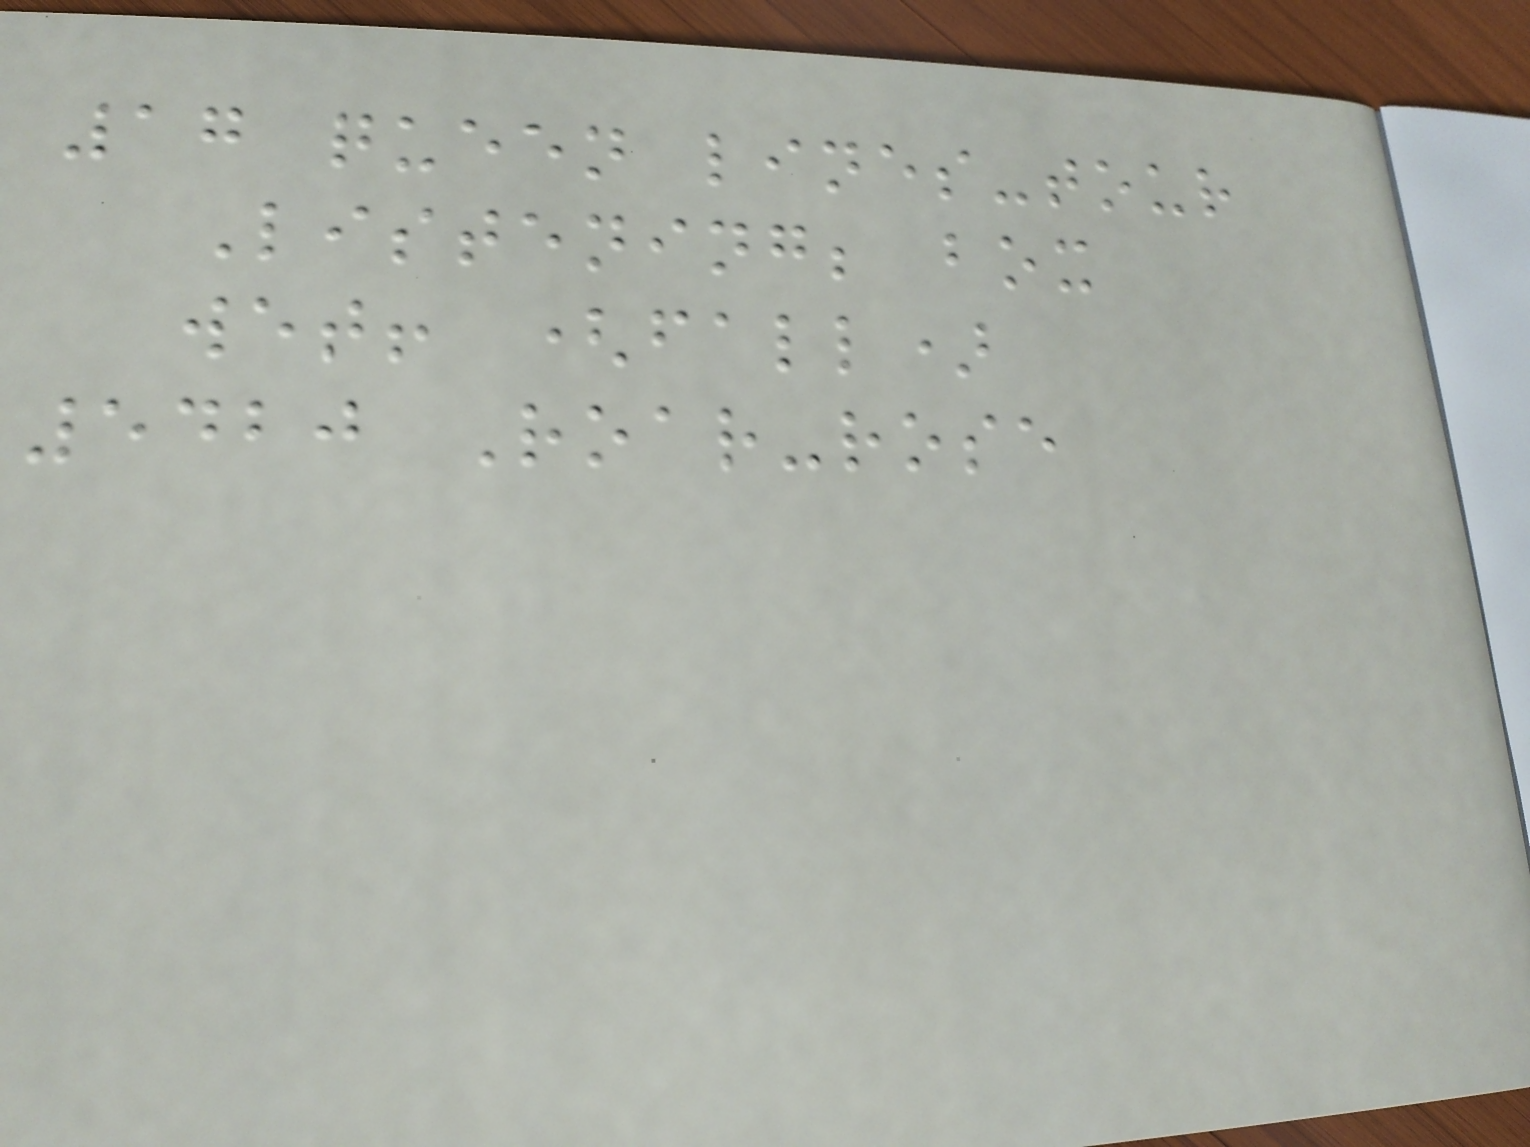17 queen lines-tour
Listening; box
wet! (fall)
5420 Roar-rose
